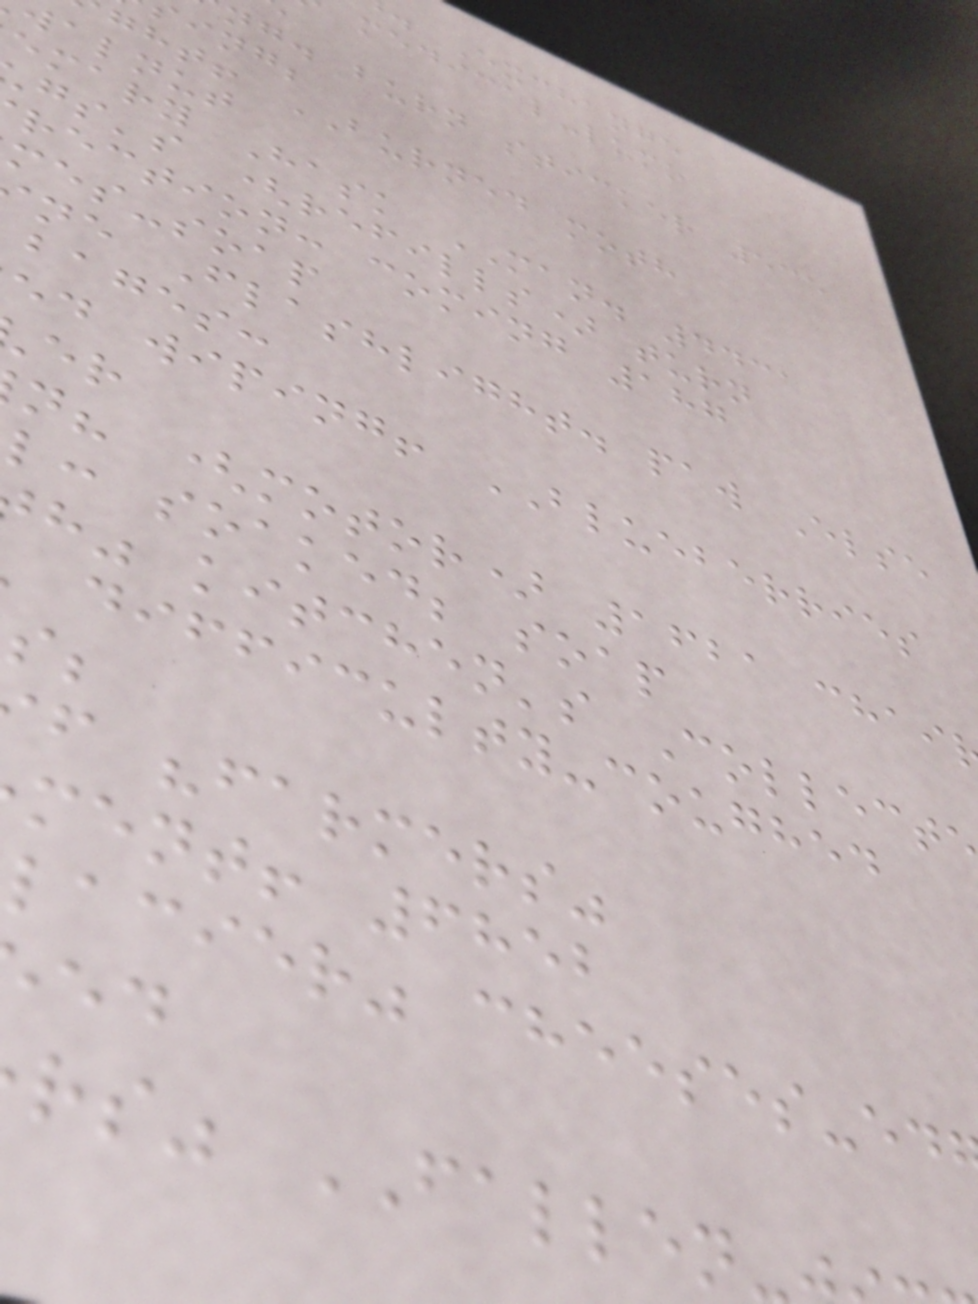. Exchange
medical-lumo
ng. burn sticker 535
ing;
ght! BURNED moth
alnut
emary Hask MAN. 4431
gs's (refills) turn
rection: coming 187
mes-soap
ne Flashlight. paw Else
bages:
ed wiping! BLUEBERRIES
n? (motor) 1621 chai
l: soaked; soap
h" kitchen's Collect
difficulty-coughed
f "farmers"
ment! 6852
lacier" cheeses-ed
rs" FALLEN
